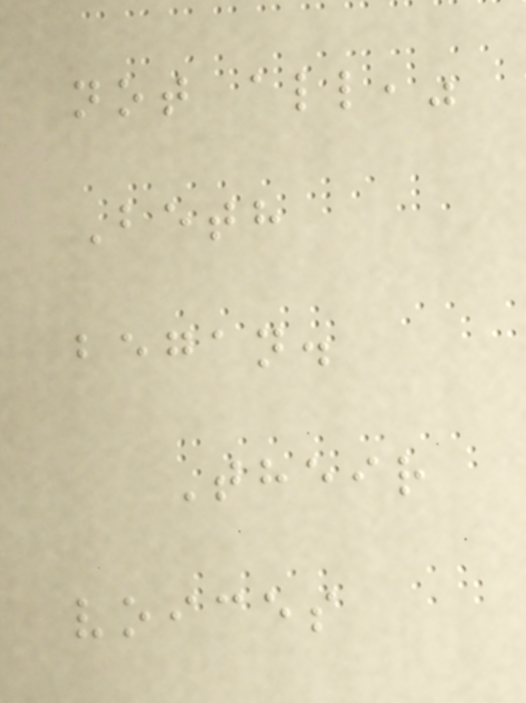not all,"
Beth
began.
Their
voices
